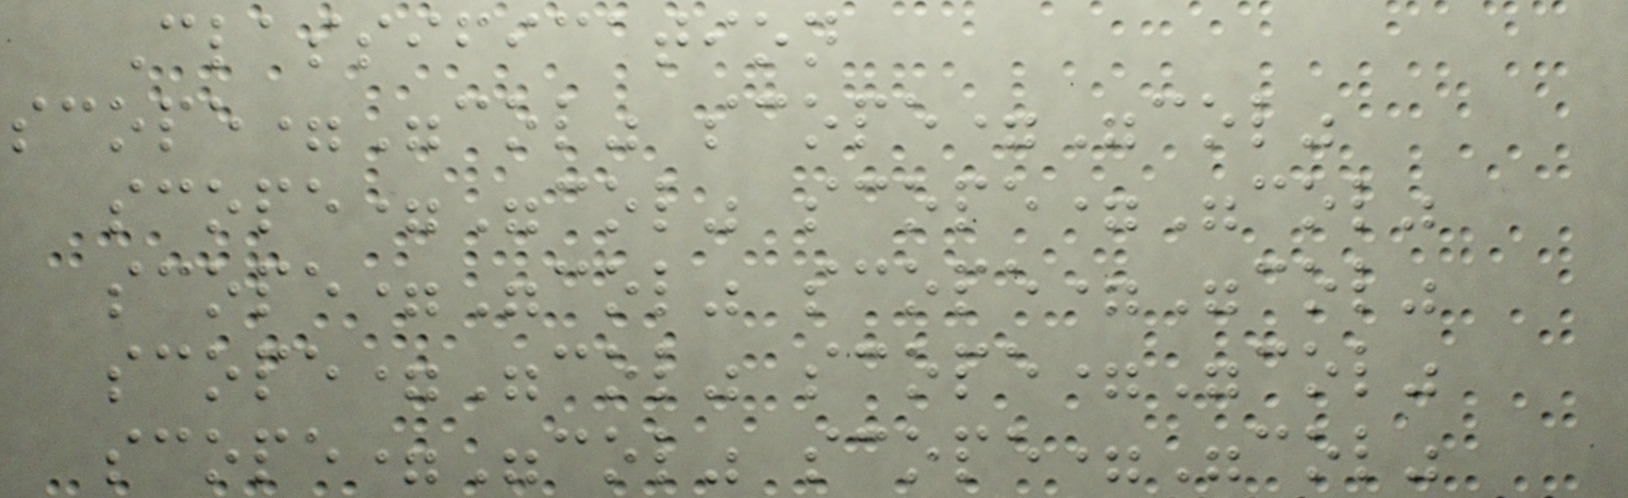Classification
scope="col" scope="col"
scope="col" scope="col"
scope="col" scope="col"
scope="col" scope="col"
scope="col" scope="col"
